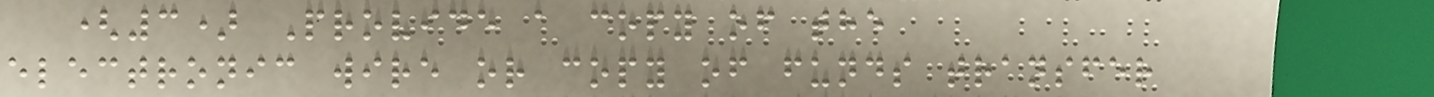(3) Provide a copy of the
electronic wire or copy of funds transfer
